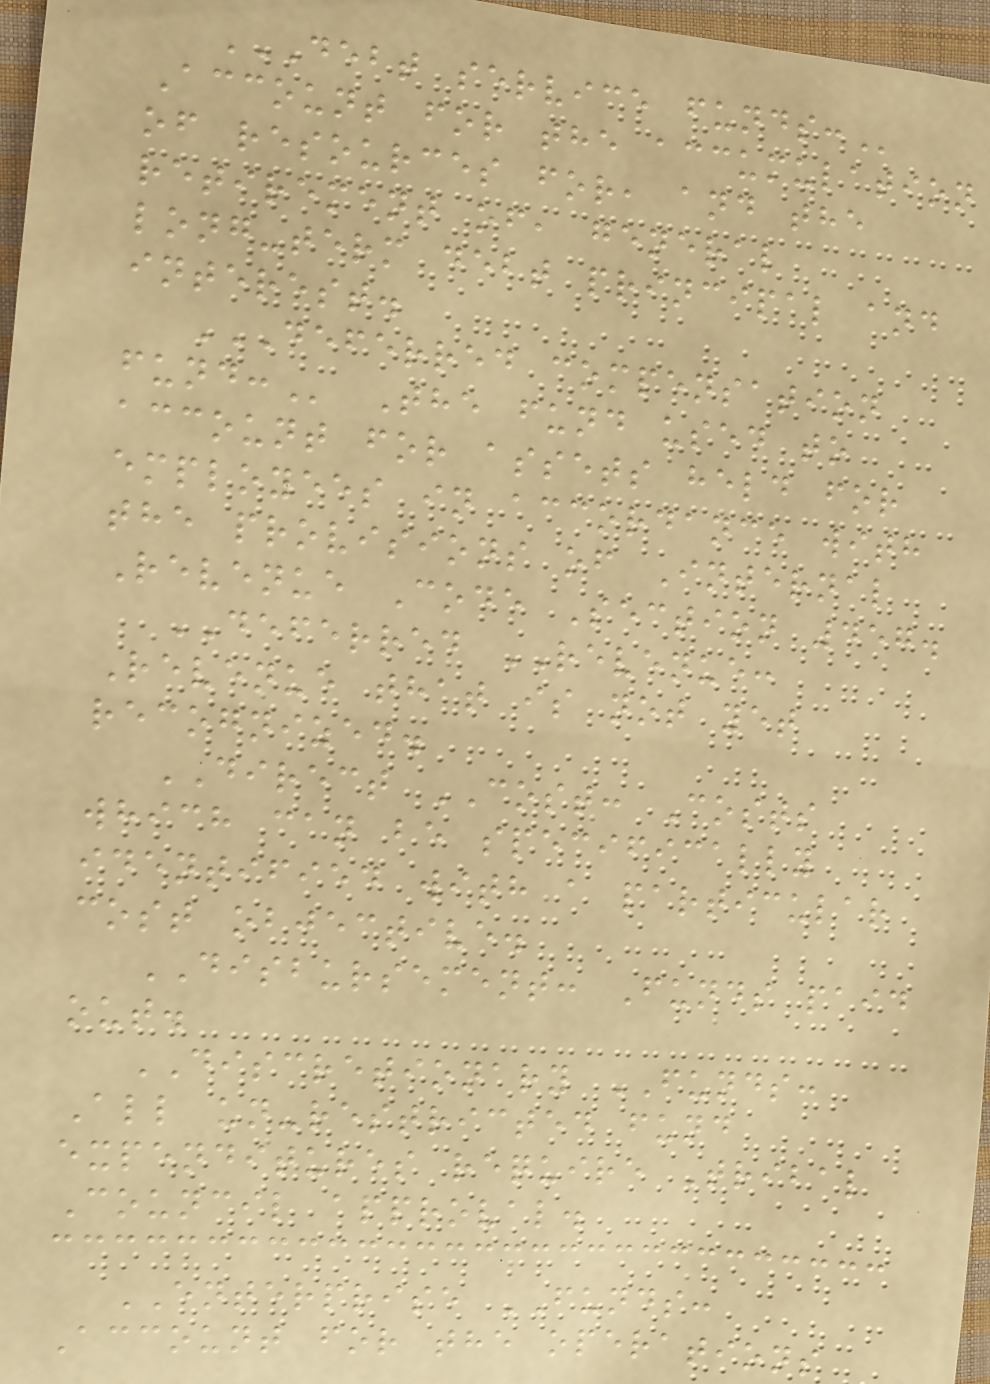DEBT SERVICE FUNDS:
Account for the accumulation
of resources for, and the
retirement of, general
long-term debt principal and
interest.
DEFERRED COMPENSATION
FUND: The fund used to
account for assets held for
employees in accordance with
the provisions of Internal
Revenue Code Section 457.
DEFERRED REVENUE:
Revenue that is not yet
recognized.
DIRECT COST: Costs
which can be specifically
identified with a particular
cost objective.
DISBURSEMENT: Funds paid
out.
DISCRETIONARY FUNDS:
All un-restricted fund
expenditures require Tribal
Council approval.
ENTERPRISE FUNDS:
Account for the operations
